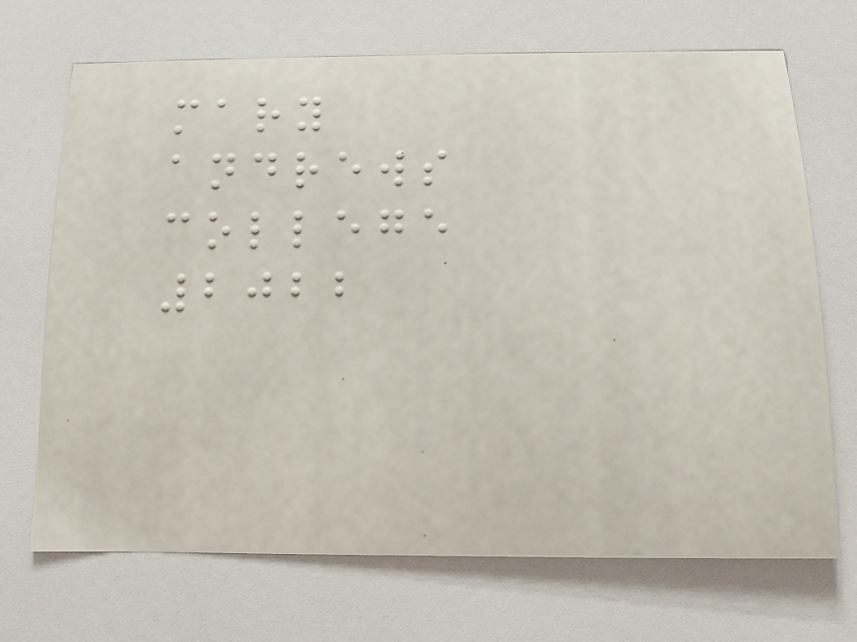mary
andrews
college
2022
